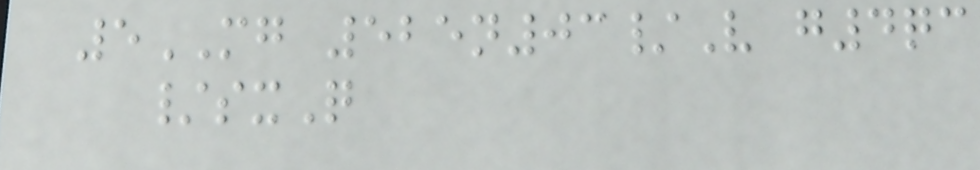5MG 525n03/V g4qc
/sxQ
